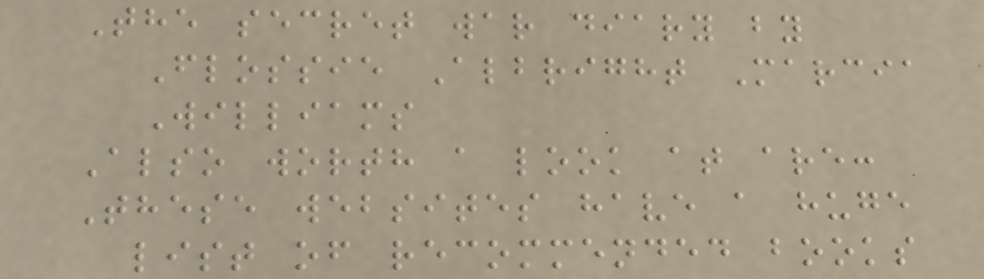The secret war diary by
Flossie Albright Marcia
Williams
Also worth a look at are:
These websites have a huge
list of recommended books
